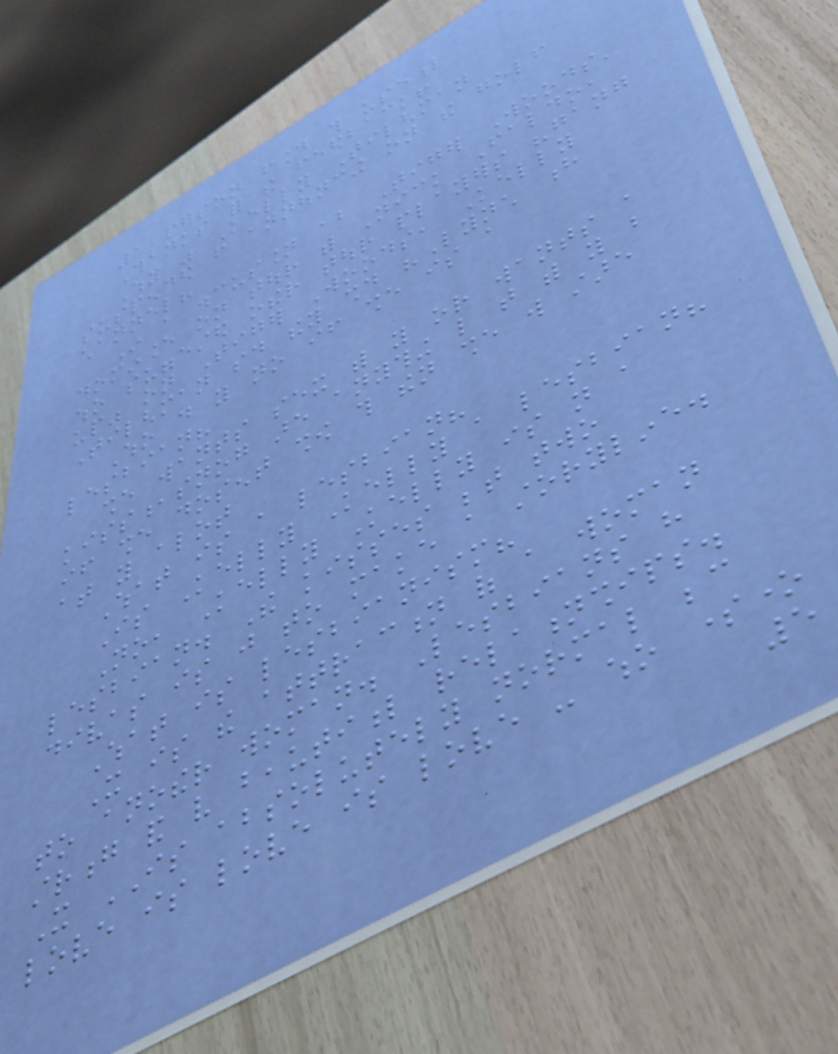1 person found this useful
Thanks for the feedback!
Why was Kelly Tilghman
suspended from announcing on the golf
channel?
In a discussion about Tiger Woods'
dominance on tour with Nick Faldo,
who suggested other tour players "gang
up" on Tiger Woods, Kelly
Tilghman said they should "Lynch h
Who do you no if she is a
lesbian?
she wants sex with you or wants a
kiss,snog are anything like that with you but
if she dosent show this then she will stare
at you alot
What is a lesbian?
Is Kelly Kelly a lesbian?
No, Kelly Kelly is not a
lesbian. The kisses between two
divas is just to make a storyline.
What is lesbianism?
It is the attraction of a woman
to another woman. Lesbians have
strong and very beautiful relationships.
It IS absolutely normal because
love is love is love - who someone
5
